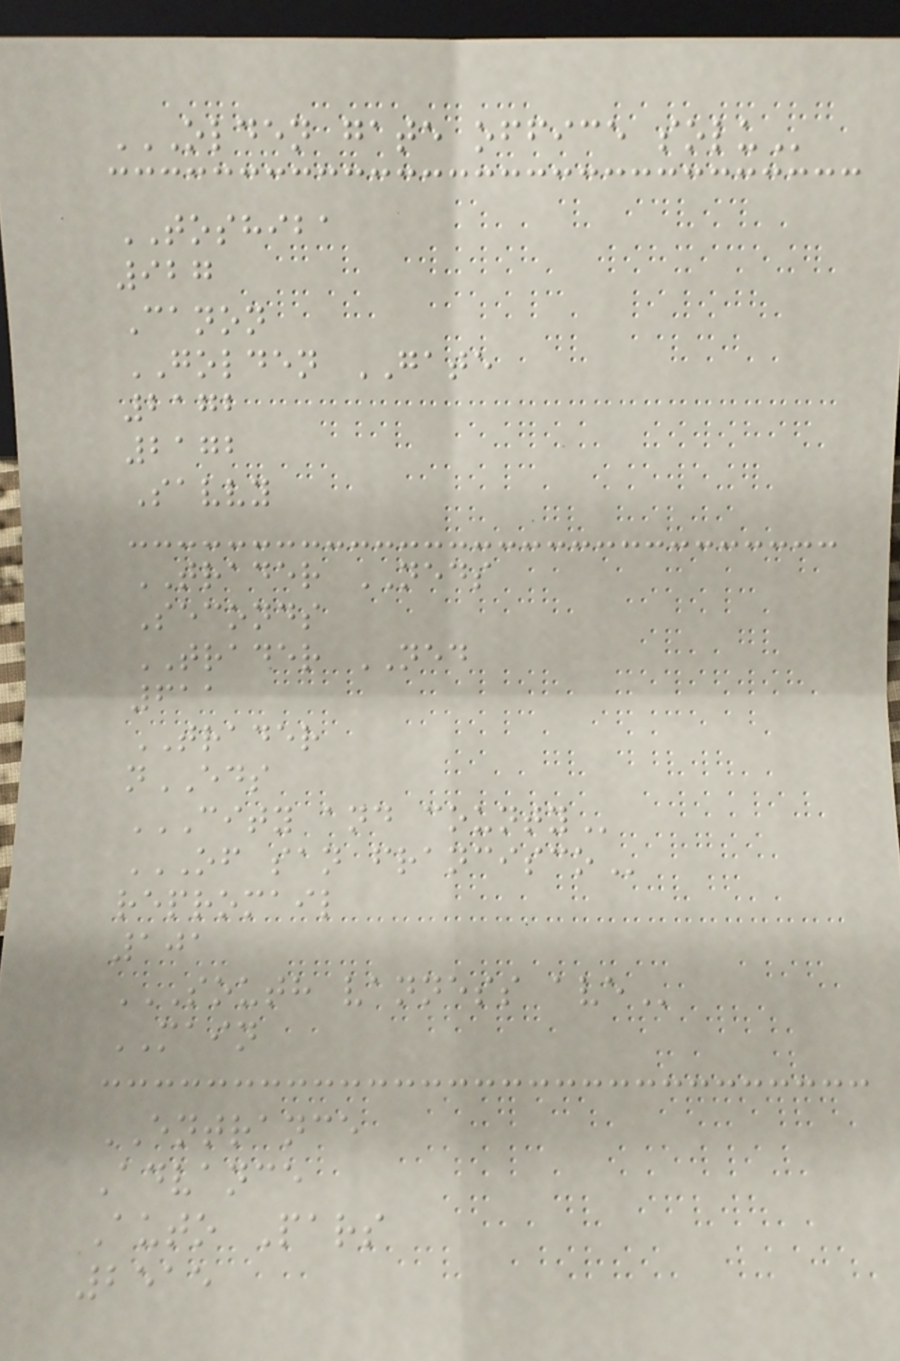OLDEN GATE OFFICE SOLU
TOSHIBA
927
Canon
GOLDEN GATE
2172
2172
Savvy
TRADER NEDS
Seconds
TRADER NED
611
TRADER
nEDS
CITY AND COUNTY
OF SAN FRANCISCO
repromail
101
SOUTH VANNESS AVE
MAIN
ENTRANCE
Advance
Auto Pars
2515
